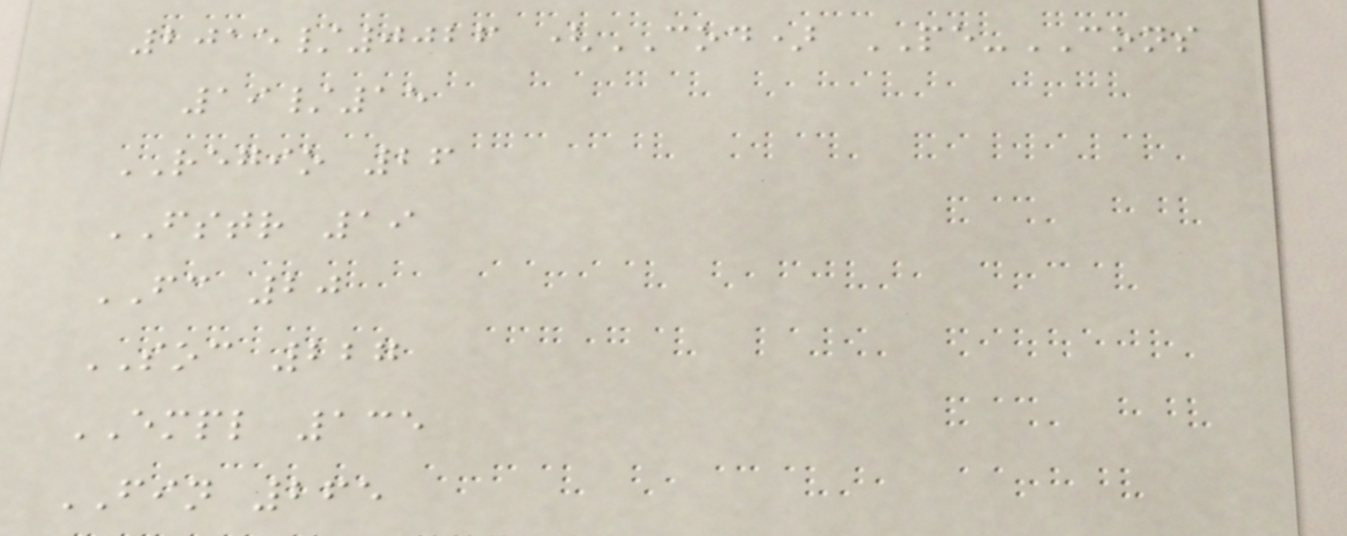2015/0026 (COD) PE-CONS
19/15
REGIO 26
FSTR 19
FC 20
SOC 227
EMPL 135
FIN 265
